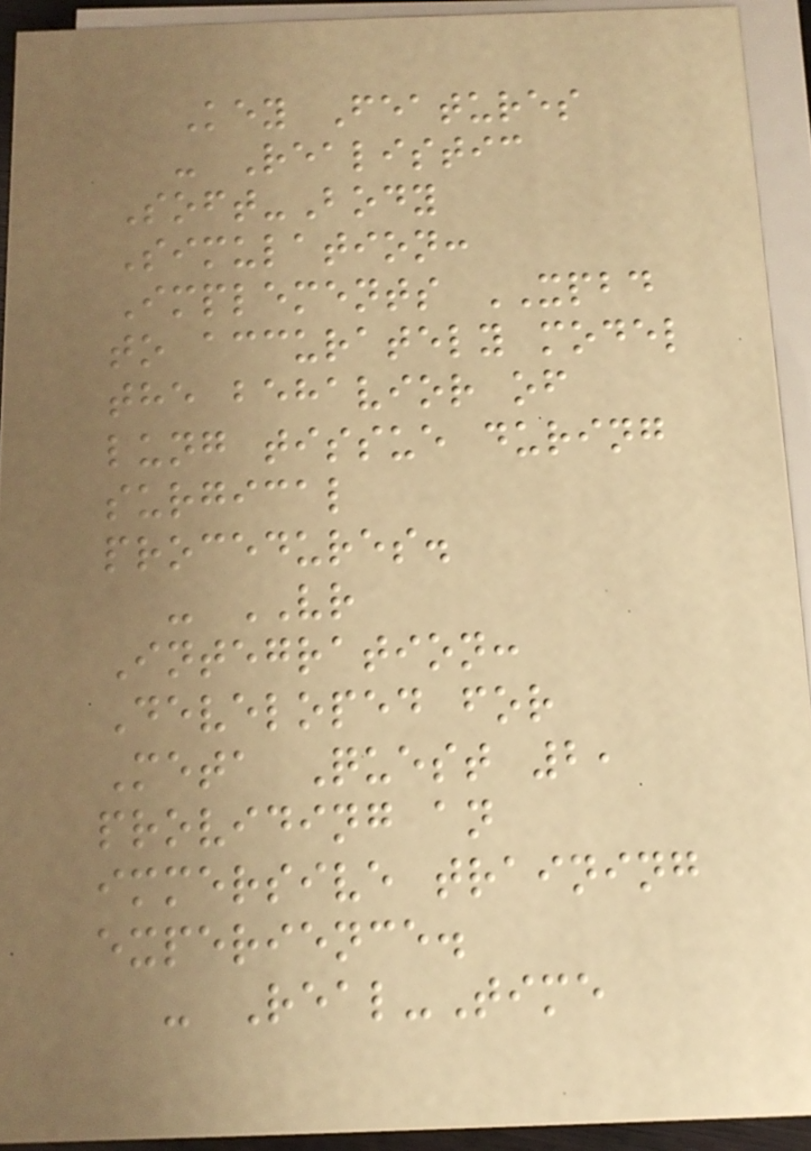Key Features
- Realistic
Soft-Body
Simulation:
Implements XPBD
to accurately model
the behavior of
lung tissue during
surgical
procedures.
- VR
Integration:
Developed for
Meta Quest 2,
providing an
immersive training
experience.
- Real-Time
